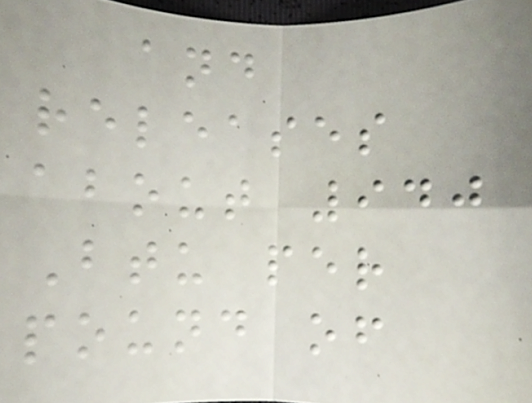and
releases
about 940
Btu per
pound of
